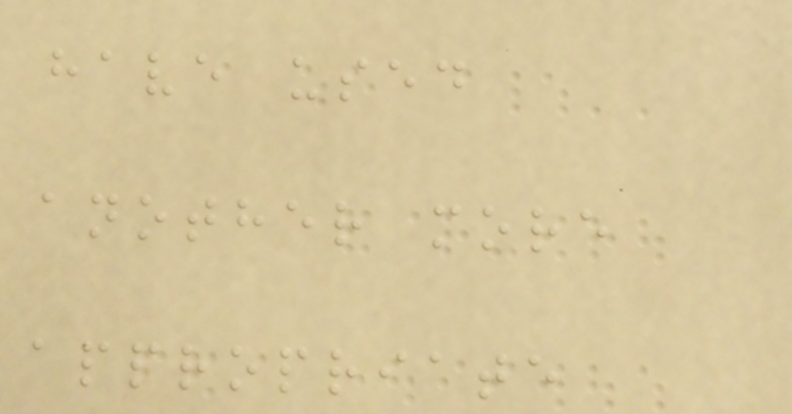have used
another more
appropriate
